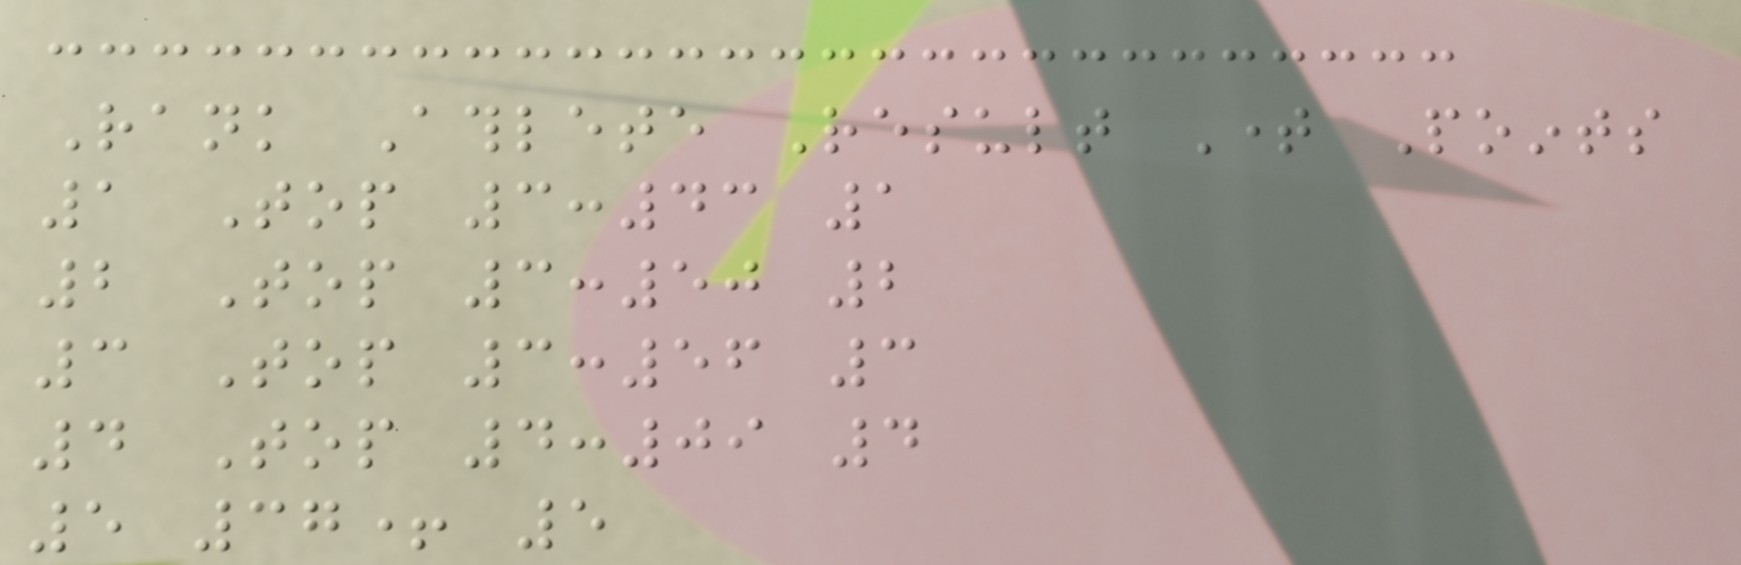Rank Athlete Result Time Points
1 Top 3:43 1
2 Top 3:50 2
3 Top 3:56 3
4 Top 4:09 4
5 37+ 5
